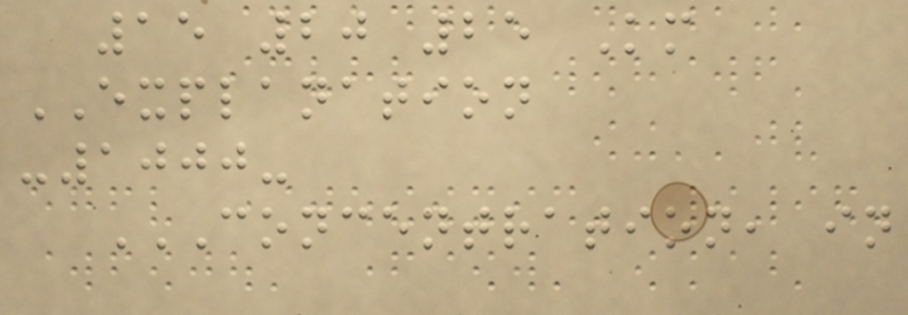15 20 25 Km
EXPLANATION
-1000-
CONCENTRATION, IN
